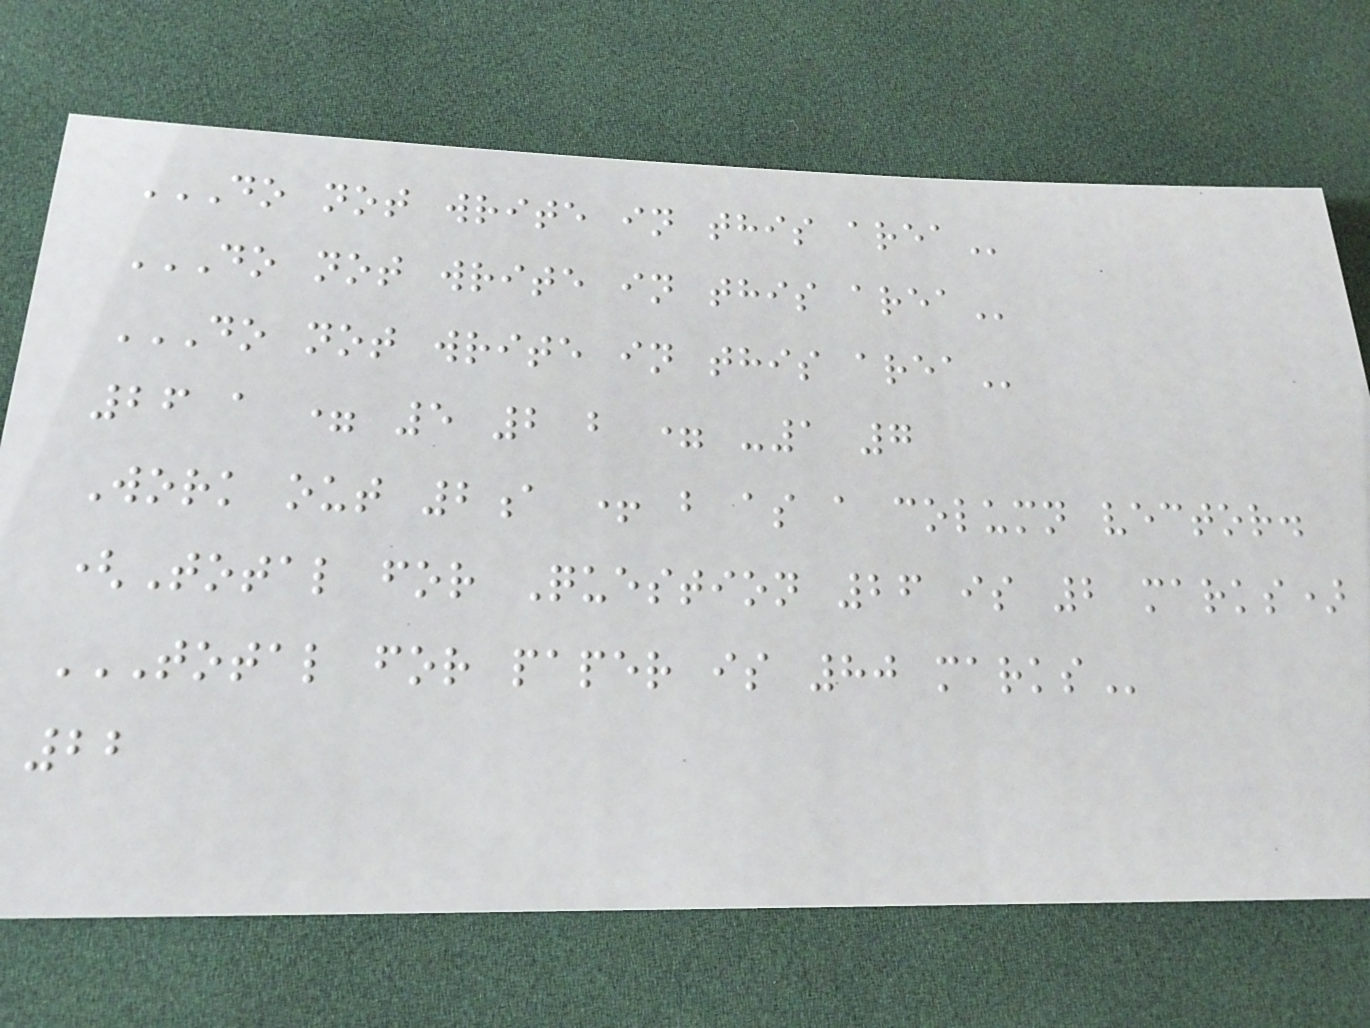DO NOT WRITE IN THIS AREA
DO NOT WRITE IN THIS AREA
DO NOT WRITE IN THIS AREA
26 a = 5 2 b = -1 7
Work out 2a + b as a column vector.
(Total for Question 26 is 2 marks)
TOTAL FOR PAPER IS 80 MARKS
22
